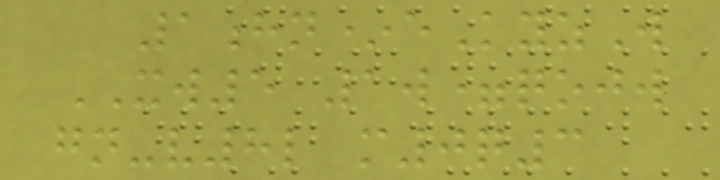1hn*eKyzW
XW5 1w=qojw
gn-v8l m0q3
